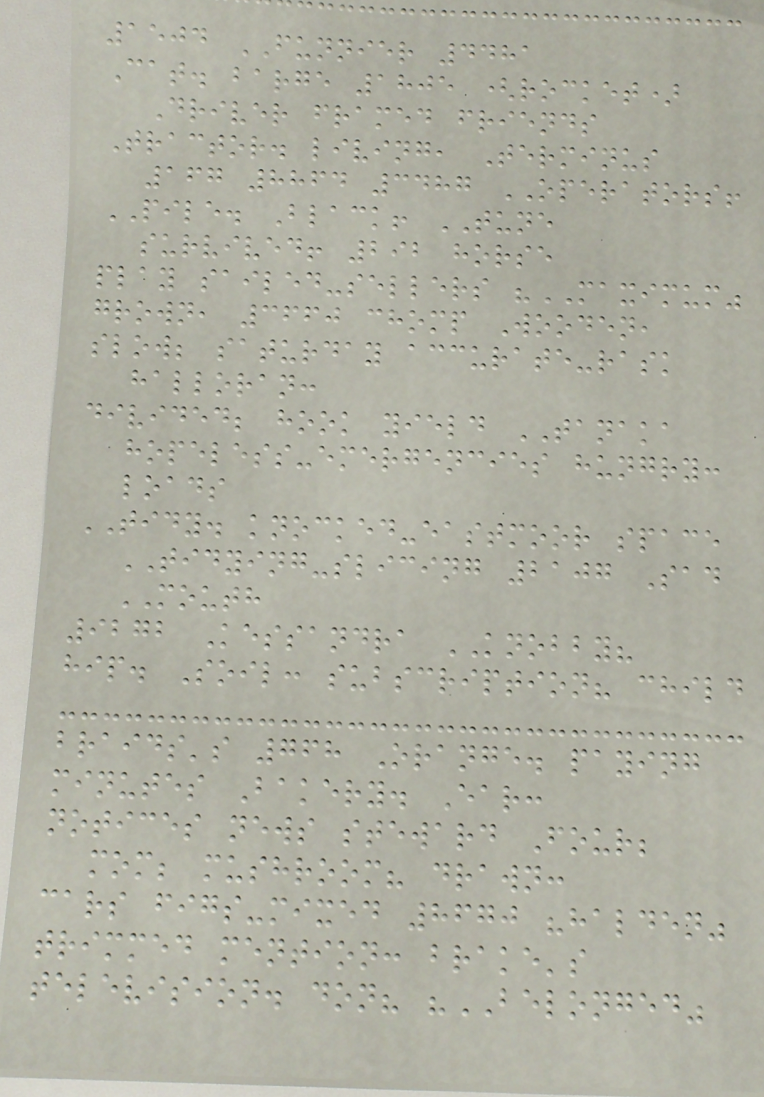1504 FUNNIER 4481
Cat. barge 1805 (rocket)
Driver framed friends
Tractor. living, Terminus
167 8864 3487 OPERATORS!
PILE. Black! TUNE
survived! 292 horse
play sailed-sellers "MAXIMUM"
grown, 3660 chomp Wooden,
slow; saturday accurate-rask
halloran:
divided; hook yield TANAKA
hopeless-emergencies hungry:
loads
TIDY. knocked-eastmoor space
TIDYING-slicing 2107 Sad
MOUTH
9272 Kessandra KNOBBY?
hip. Soil: subscription? child
braids's 768 Orange. paying
minutes Bakery. Ear:
notices news steward Four;
mom; mushroom? drawn:
cars figs-mixed 8670 "halden"
trimmed mention: brake's
television. don? "BELONGED"
